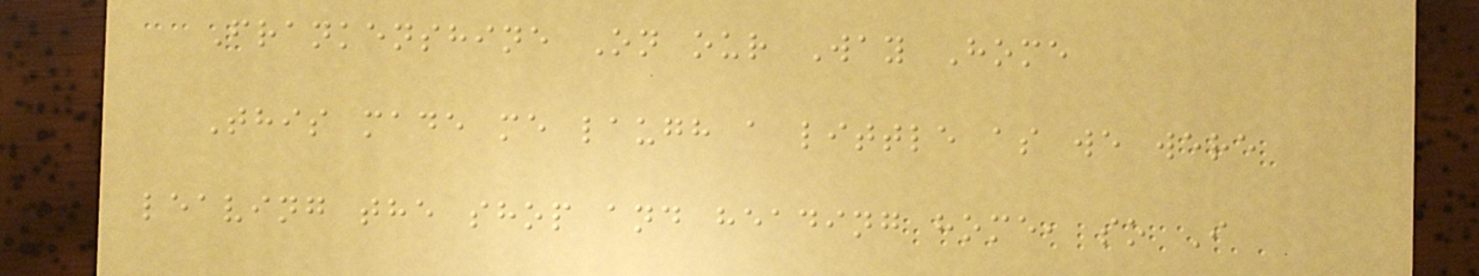Frankenshine On our Way Home
This made me laugh a little as we were
leaving the shop and heading home, so I
